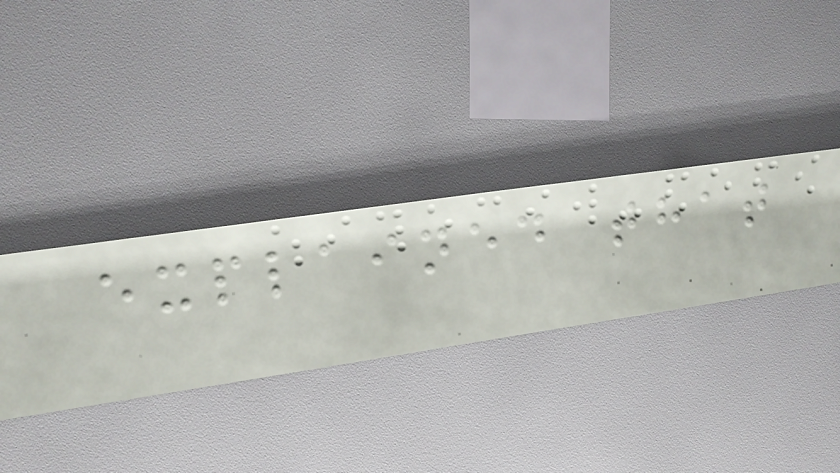explained that
